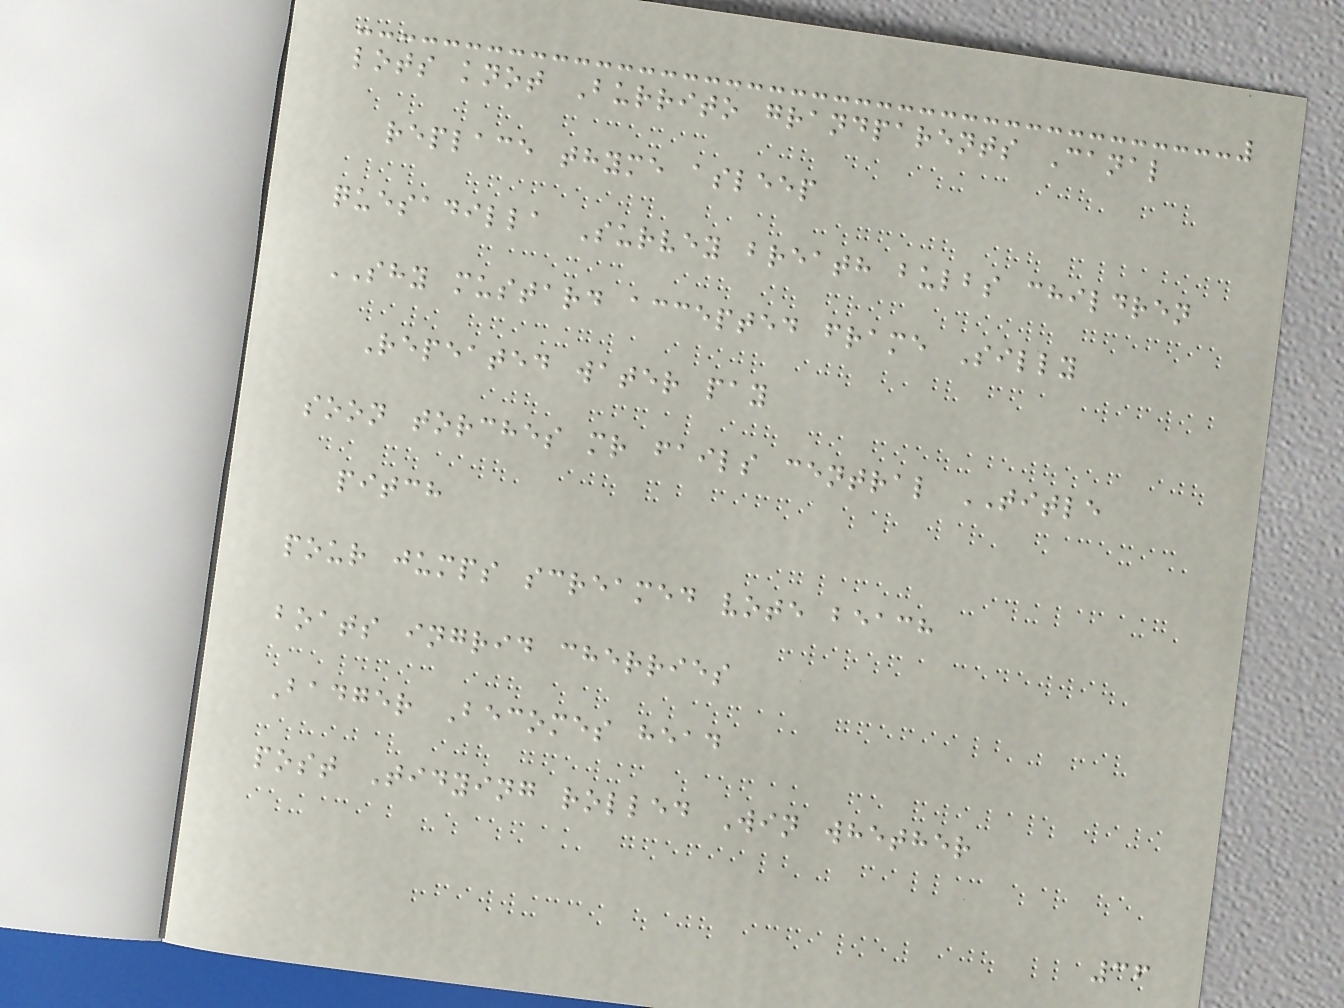lots knot Burrito grandparents Canal
replace thyme asleep
quesadilla Survey breath bulbs children
SHY mustard accepted frame Silly
Repeated water pay
soon torches mr fails central TITLE
pitch
pour jumps screamed vote beach
boats ingrid cherries
Badger Becomes head
post Tidying rolled Win whether
36
